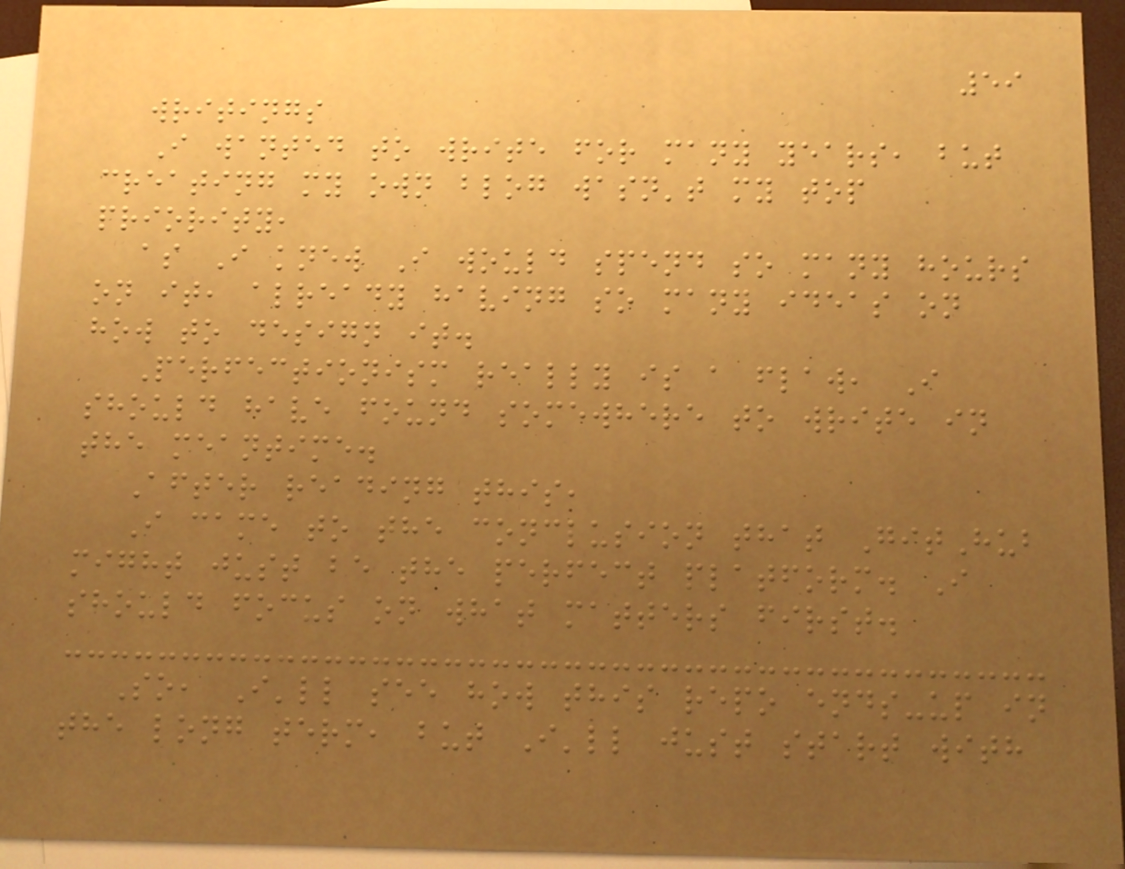59
writings
I wanted to write for many years, but
creating my own blog wasn't my top
priority,
as I knew I would spend so many hours
on it, already having so many ideas on
how to design it.
Perfectionism really is a flaw, I
should have found somewhere to write in
the meantime.
After reading this,
I came to the conclusion that GitHub
might just be the perfect platform. I
should focus on what matters first.
So, I'll see how this repo ends-up in
the long term, but I'll just start with
